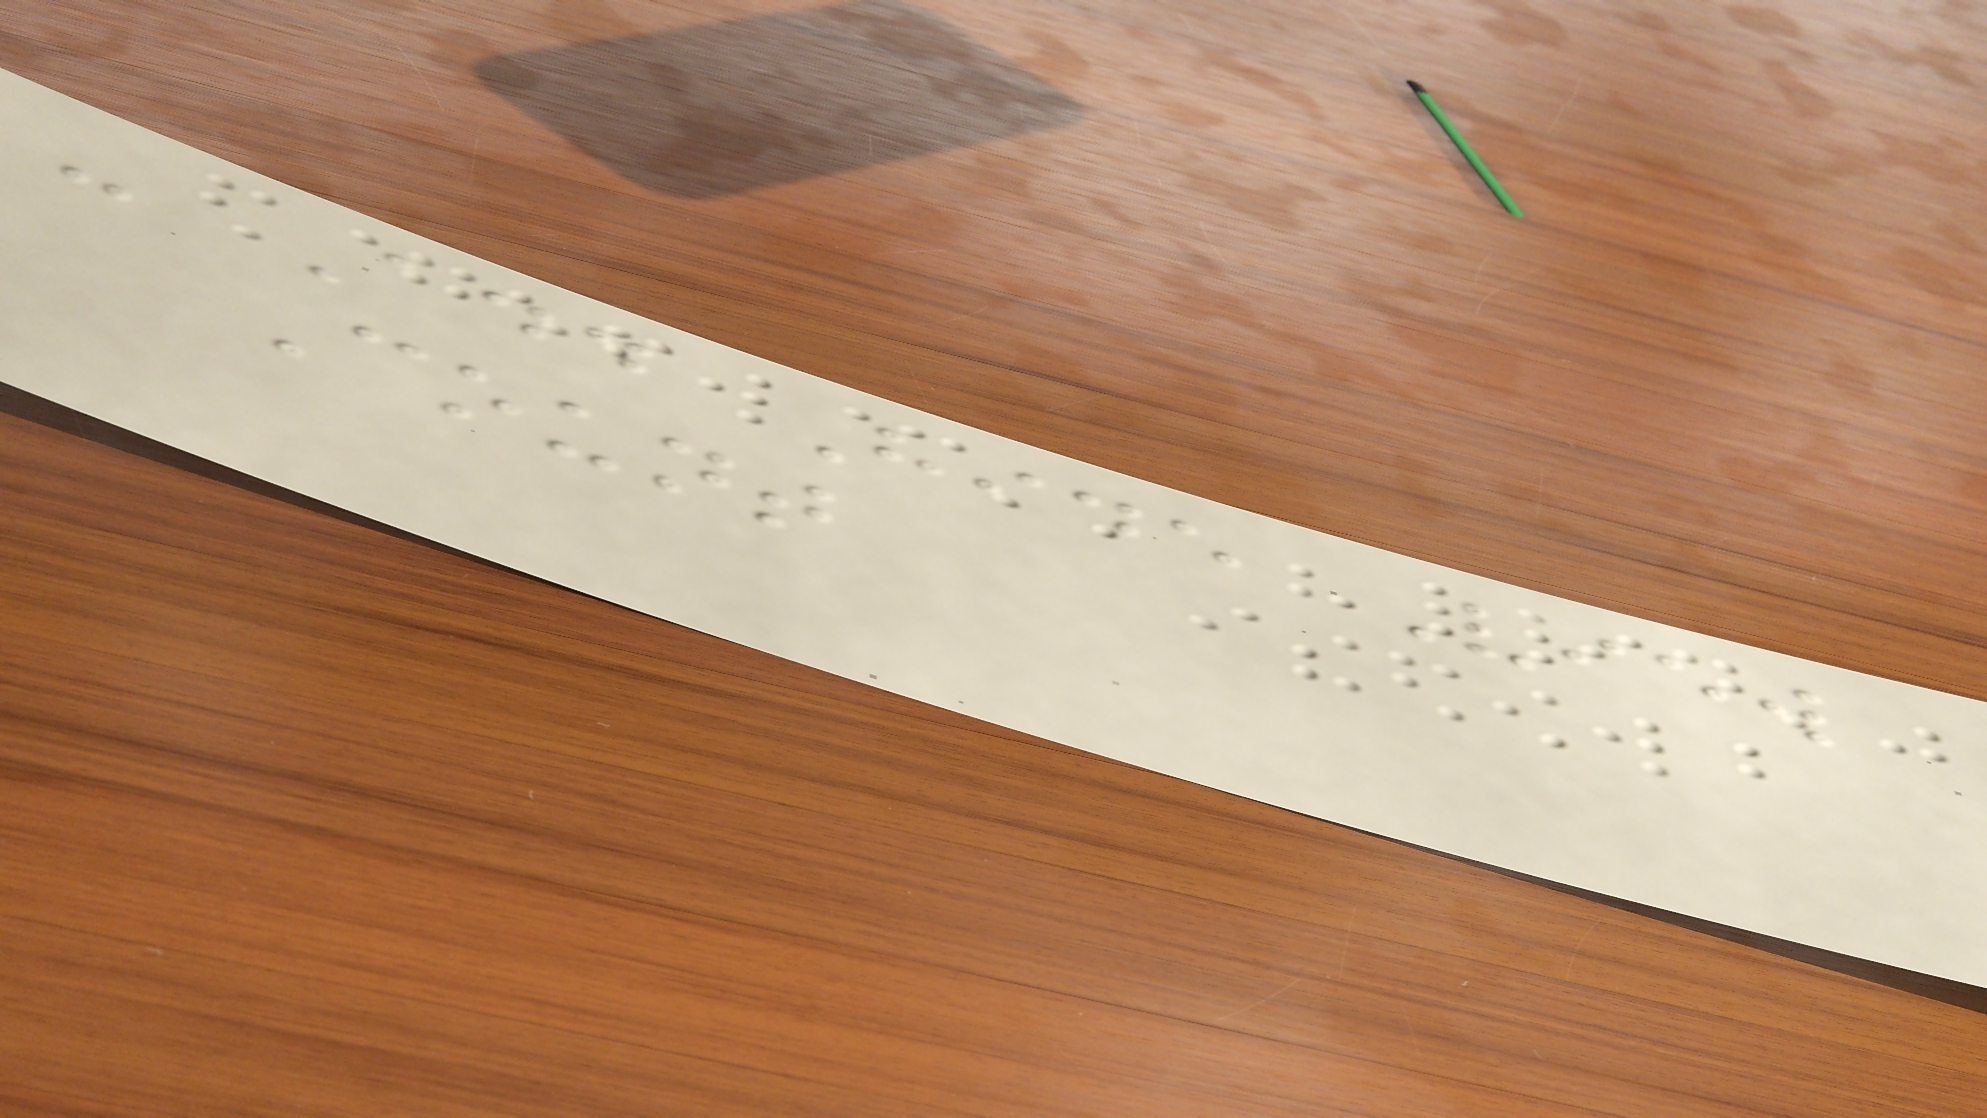- Add Hide View
Count
